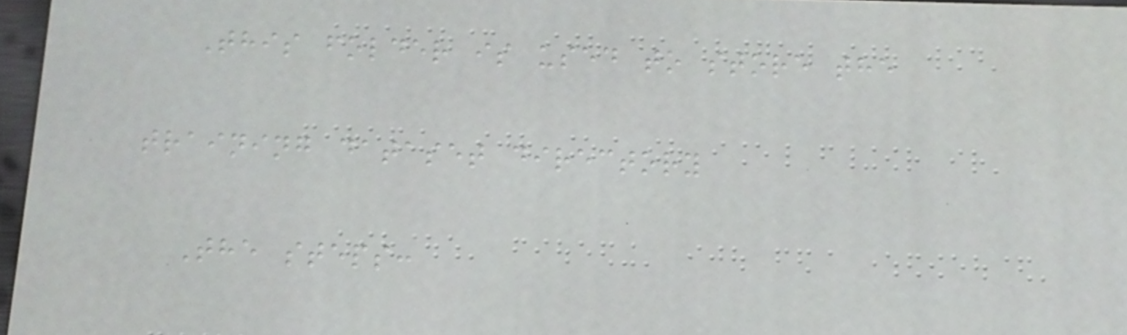This folder is used to store the
training dataset directory
The steps:
